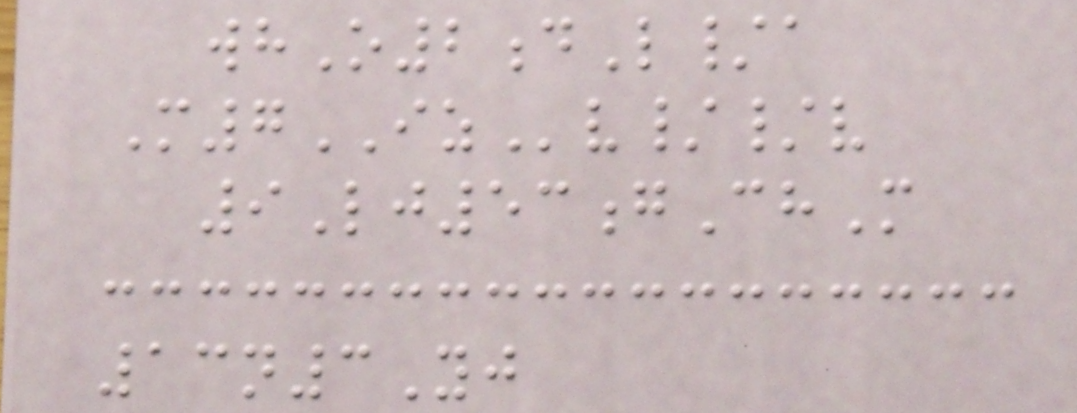whO2dL/a
M7IZv//v
9Lj53gChM
13n3Yj
